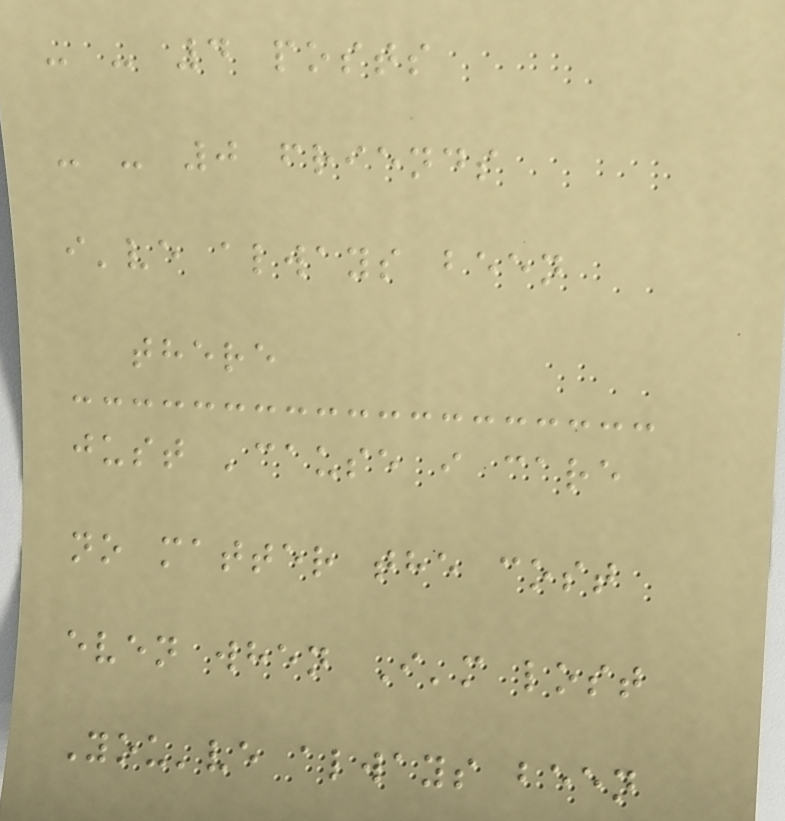- - 4 posts
- - 0 friends
i've always been
there
just 'cause i care
no matter the cost
even when I'm lost
You've always been
